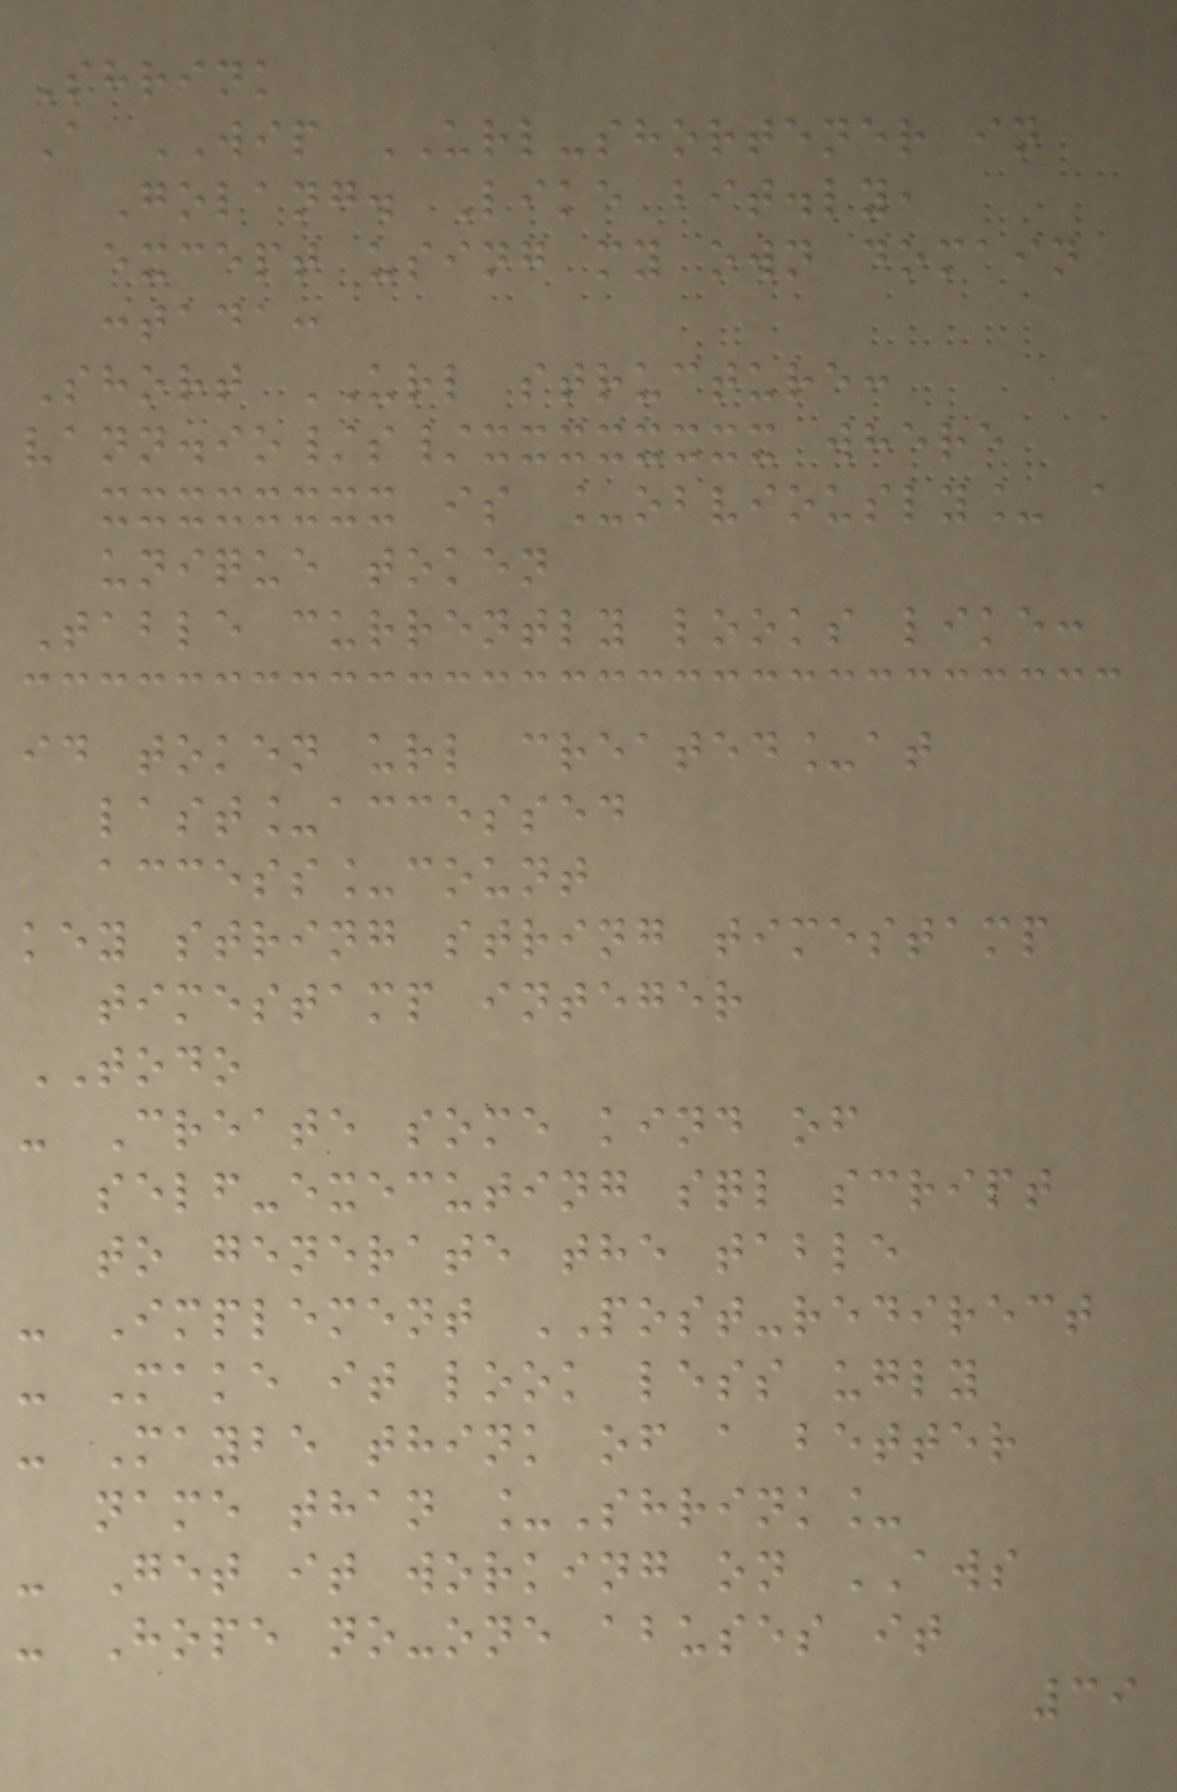Shrink
A WIP URL-shortener in
Golang. Like bit.ly,
except using my own domain
:tada:
Short URL structure:
vann.io/s/xxxxxxxx where
xxxxxxxx is _obviously_ a
unique token
Table currently looks like:
id token url created_at
last_accessed
access_count
key string string timestamp
timestamp integer
TODO
- Create some kind of
self-executing sql script
to generate the table
- Implement POST-redirect
- Make it look less ugly
- Maybe think of a better
name than _Shrink_
- Get it working on AWS
- Hope no-one abuses it
39
